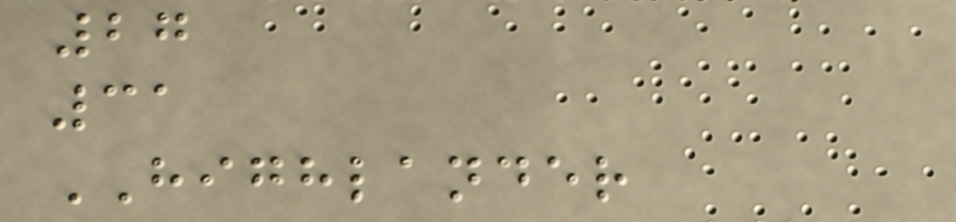27
31
HIGHLANDER
